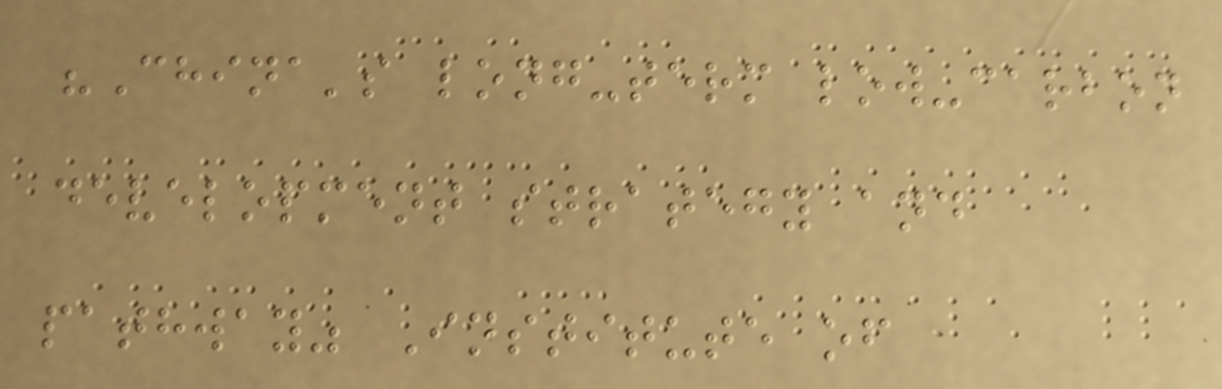"China's long-term low-carbon
development strategy and
pathway" Institute of
